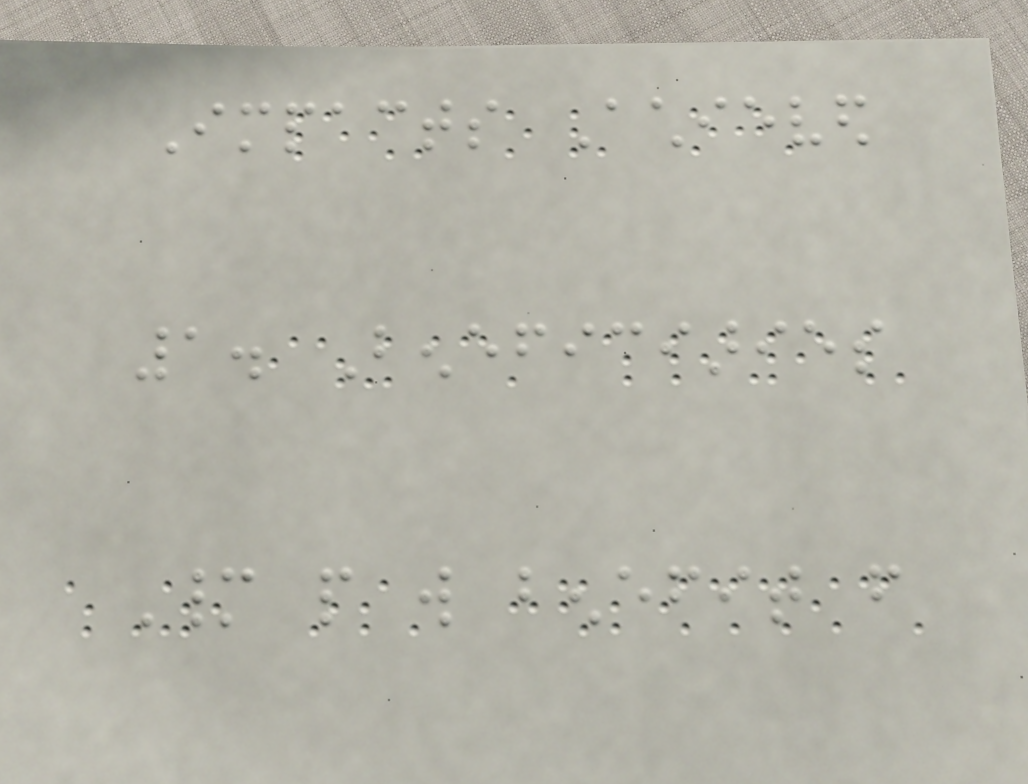Impacts Achieved
1. Beneficiaries
Many people will benefit from
